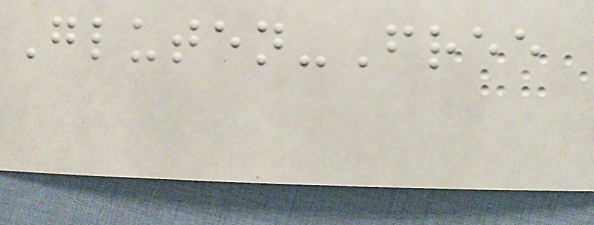Gluten-Free
